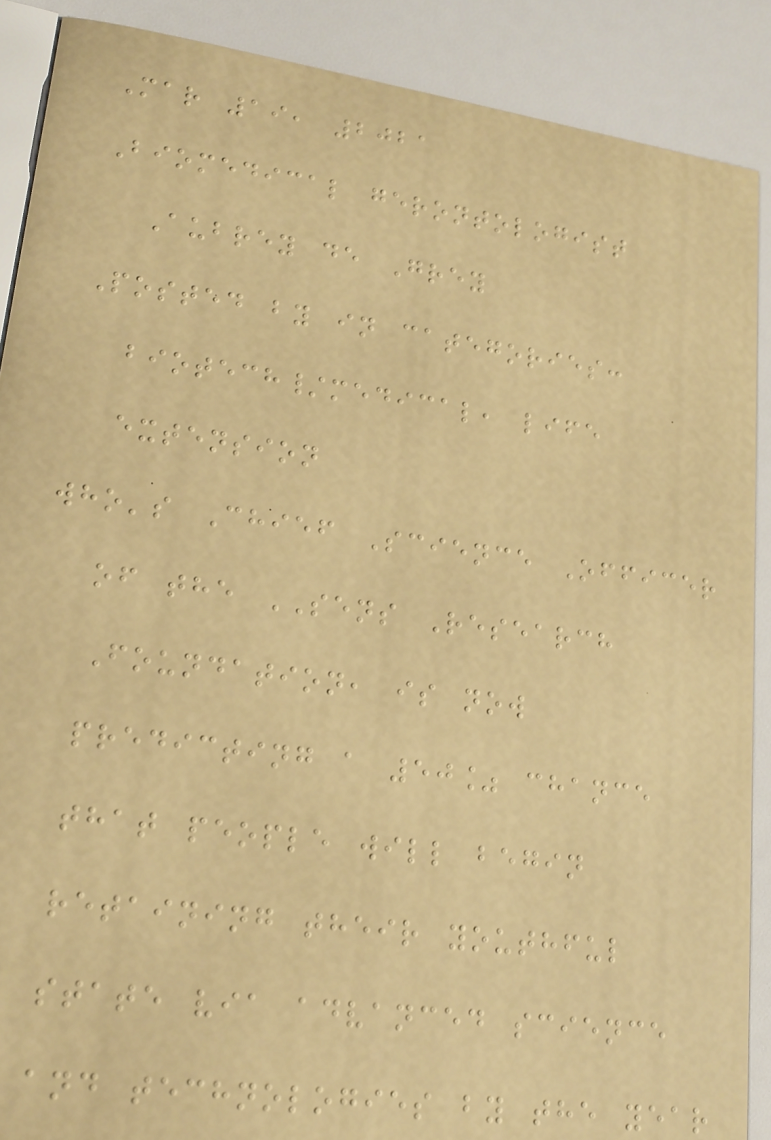Mar 19, 2021
Biomedical gerontologist
Aubrey de Grey
Posted by in categories:
biotech/medical, life
extension
who's Chief Science Officer
of the SENS Research
Foundation, is now
predicting a 50% chance
that people will begin
retaining their youthful
state via advanced science
and technologies by the year
